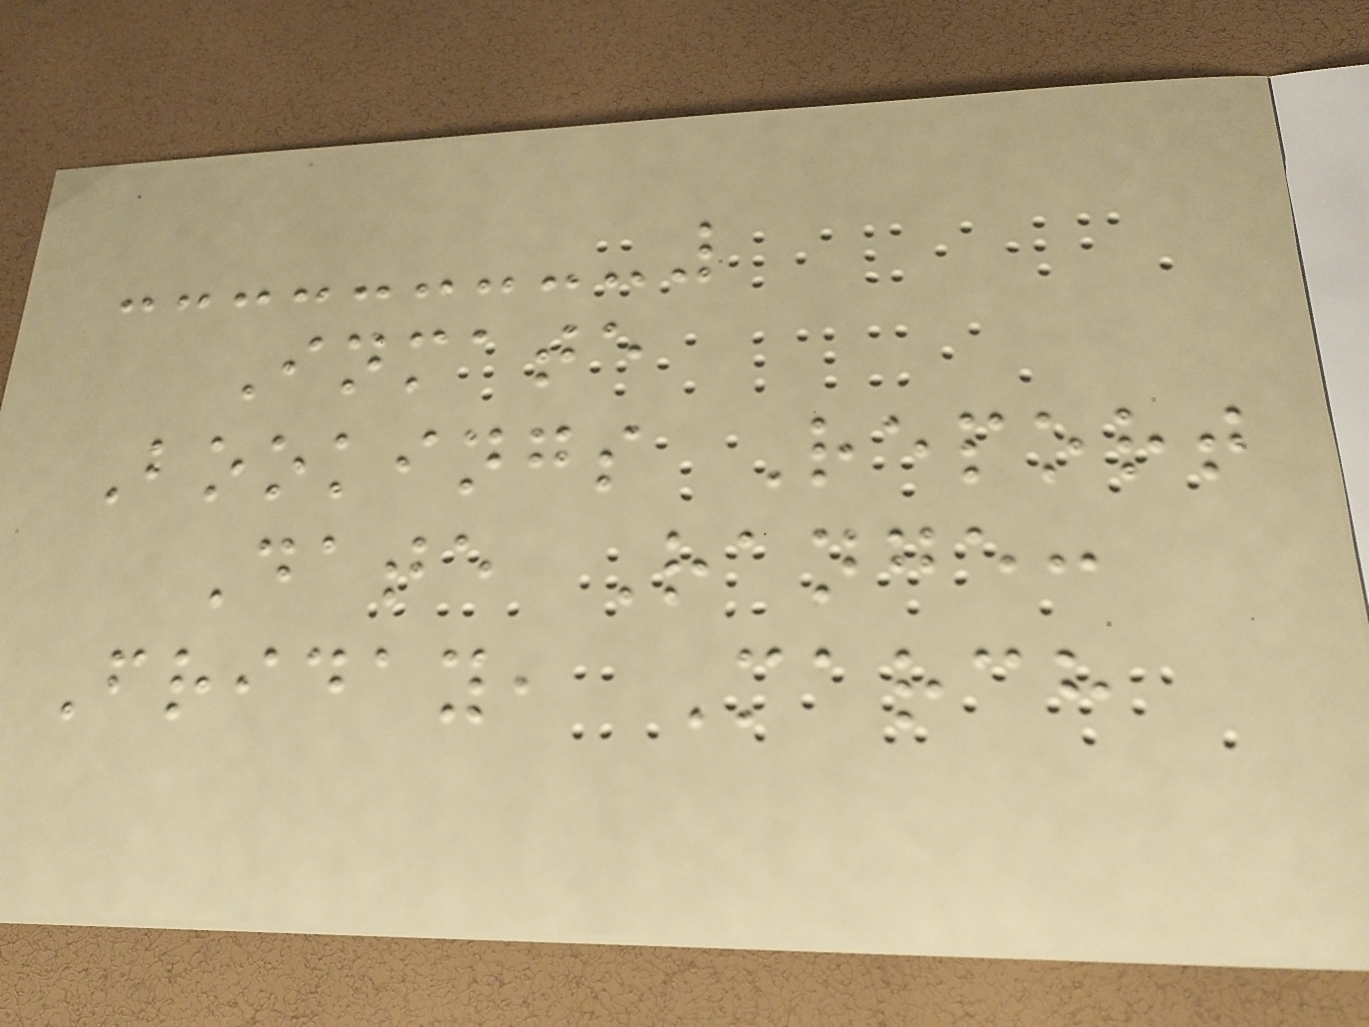Inmate
Bookings Report
Date Range:
Friday, March
